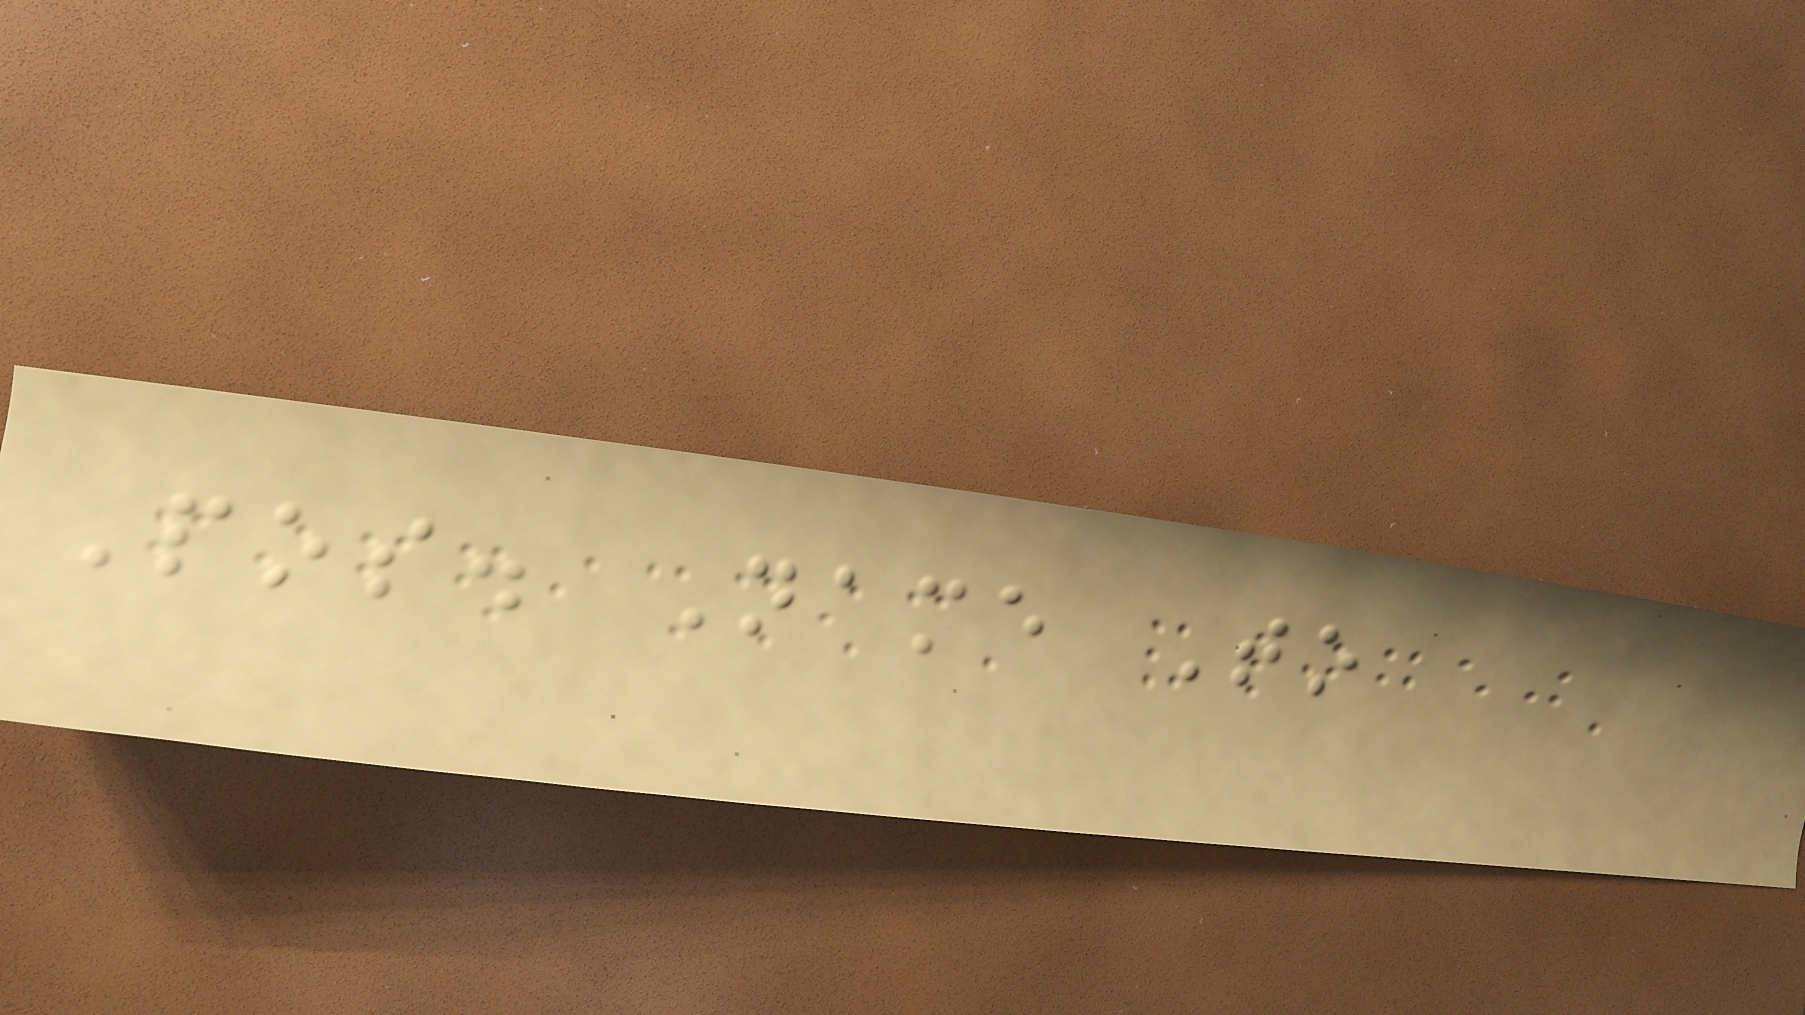Pos. Name To
